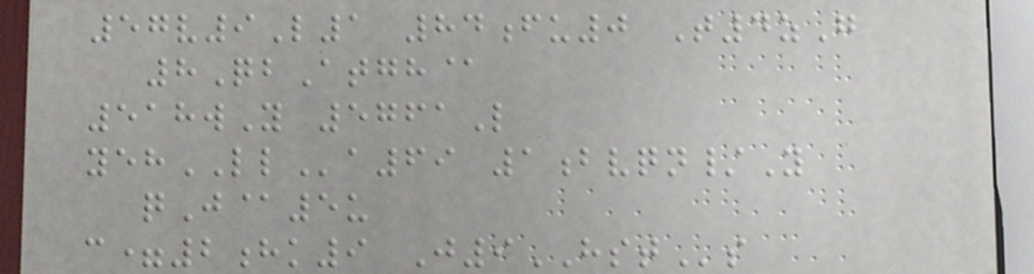57v9L1 84fu0 T4zG
8QbAtgh@
518wY 5761L
yehLLa69 1bvqn/Y
qJ@5u
c=2hk9 J9HSTs
